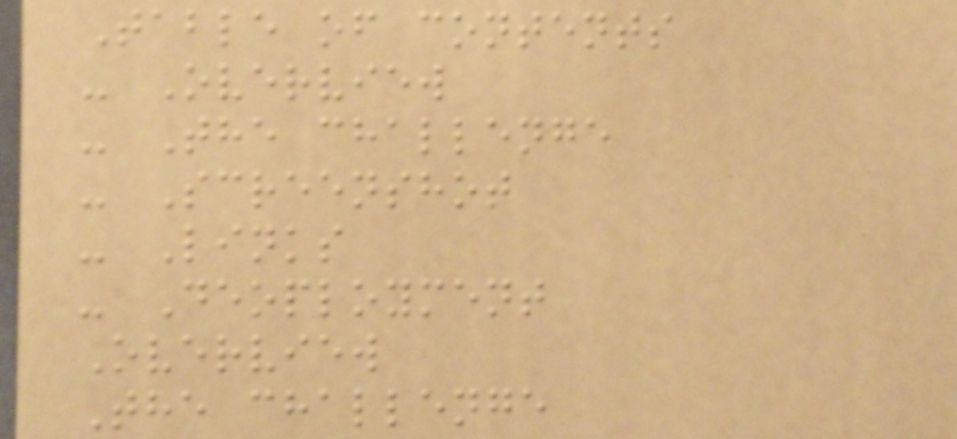Table of contents
- Overview
- The challenge
- Screenshot
- Links
- Deoployment
Overview
The challenge
